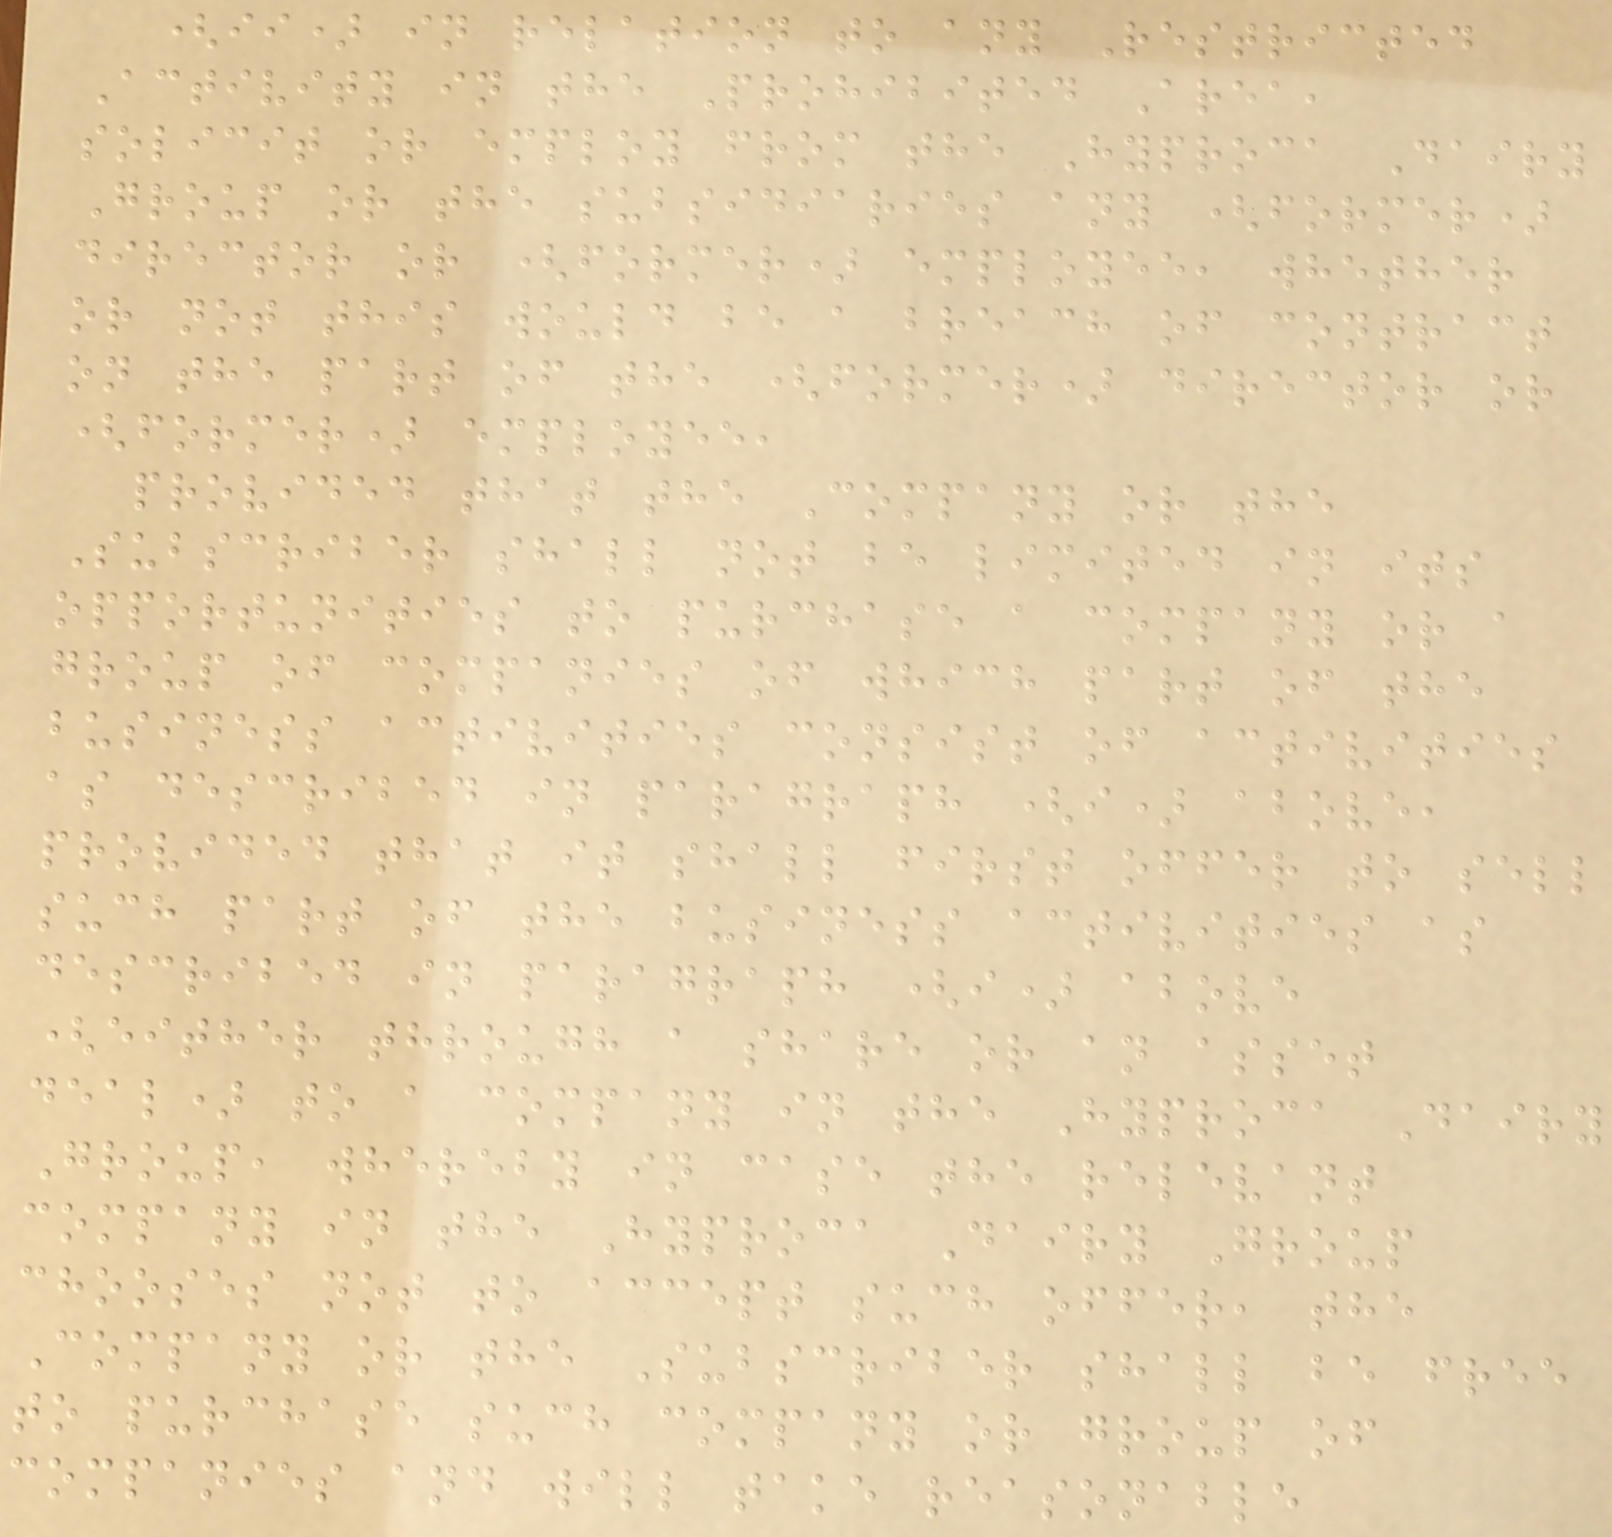(ii) in relation to any Restricted
Activity in the Prohibited Area,
solicit or employ from the Hyproca Dairy
Group or the subsidiaries any (former)
director or (former) employee, whether
or not this would be a breach of contract
on the part of the (former) director or
(former) employee,
provided that the Company or the
Subscriber shall not be limited in its
opportunities to purchase a company or a
group of companies of which part of the
business activities consist of activities
as described in paragraph (i) above,
provided that it shall first offer to sell
such part of the business activities as
described in paragraph (i) above
(either through a share or an asset
deal) to a company in the Hyproca Dairy
Group, whereby in case the relevant
company in the Hyproca Dairy Group
chooses not to accept such offer, the
Company or the Subscriber shall be free
to purchase such company or group of
companies and will take reasonable
